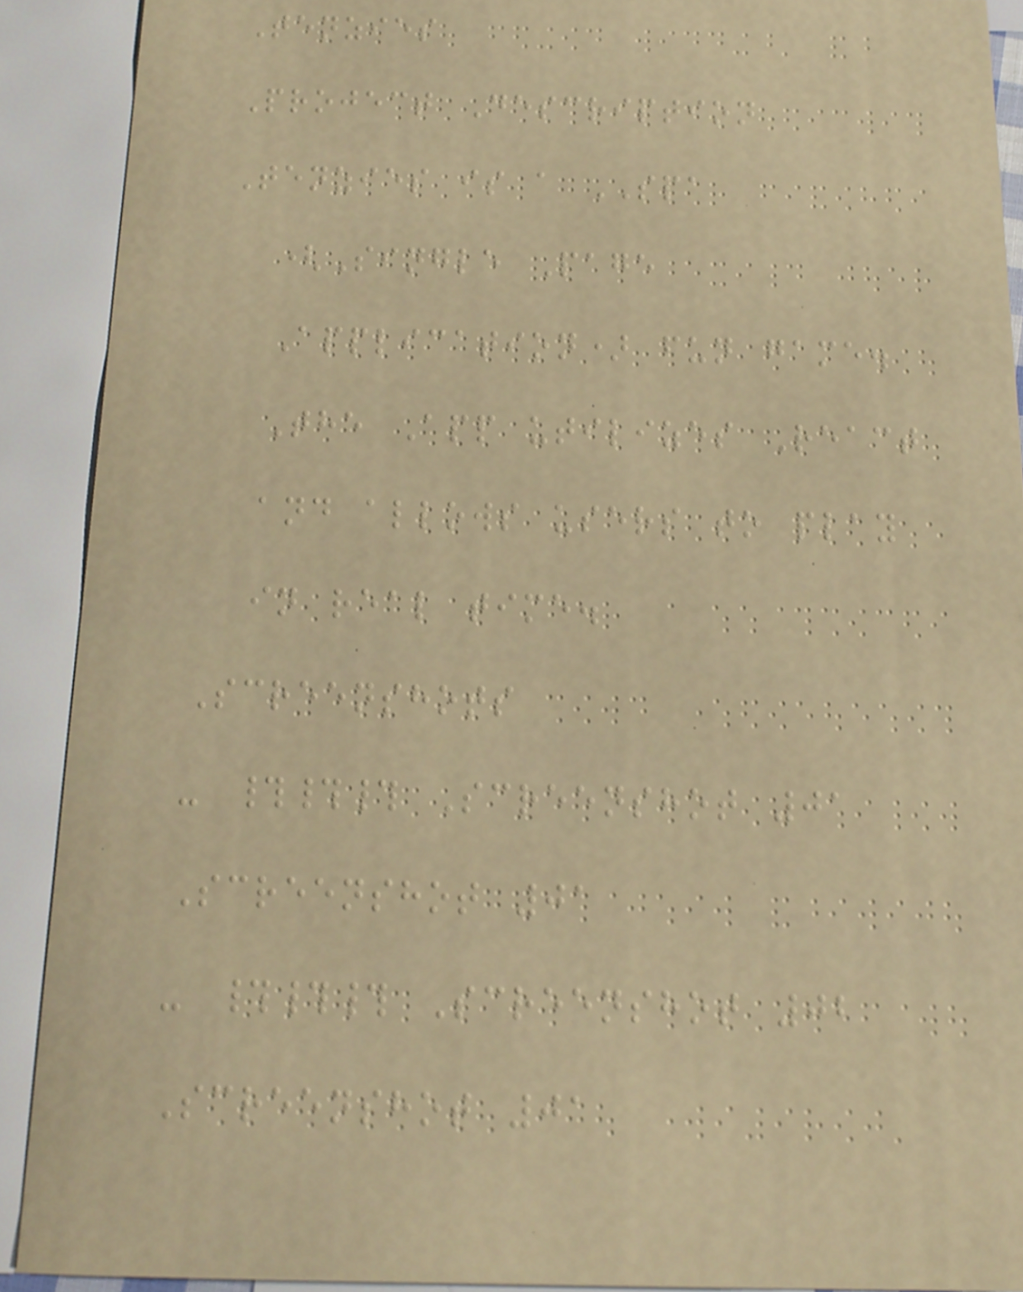Tenzies
Project Description
Tenzies is a SPA
(Single Page
Application) fun game.
The App utilizes React
and allows users to play
in real time.
Screenshots
- ### Screenshot 01
Screenshot 01
- ### Screenshot 02
Screenshot 01
